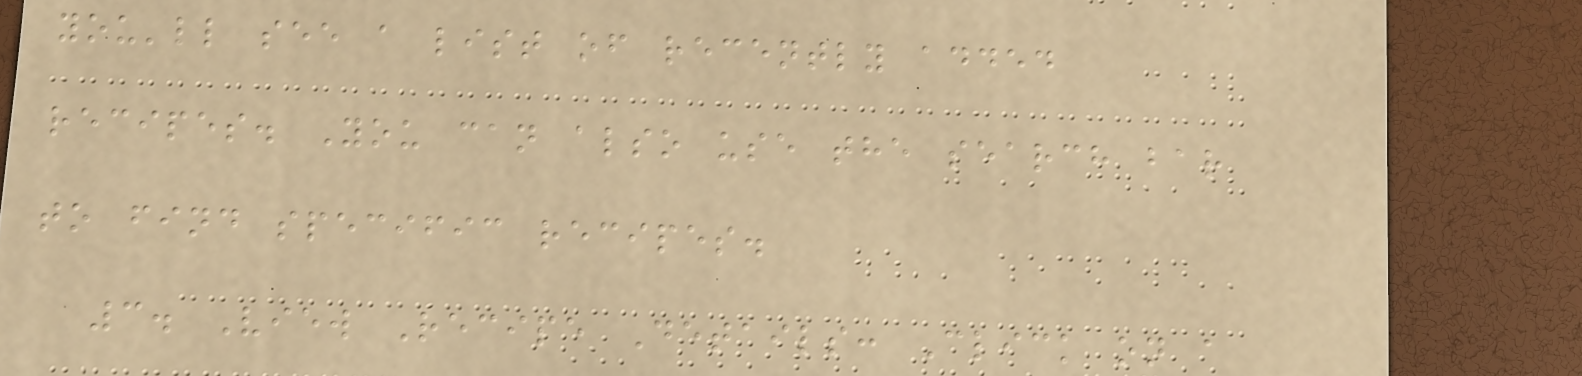you'll see a list of recently added
recipes. You can also use the search bar
to find specific recipes.
3. View Recipe Details: Click on a
